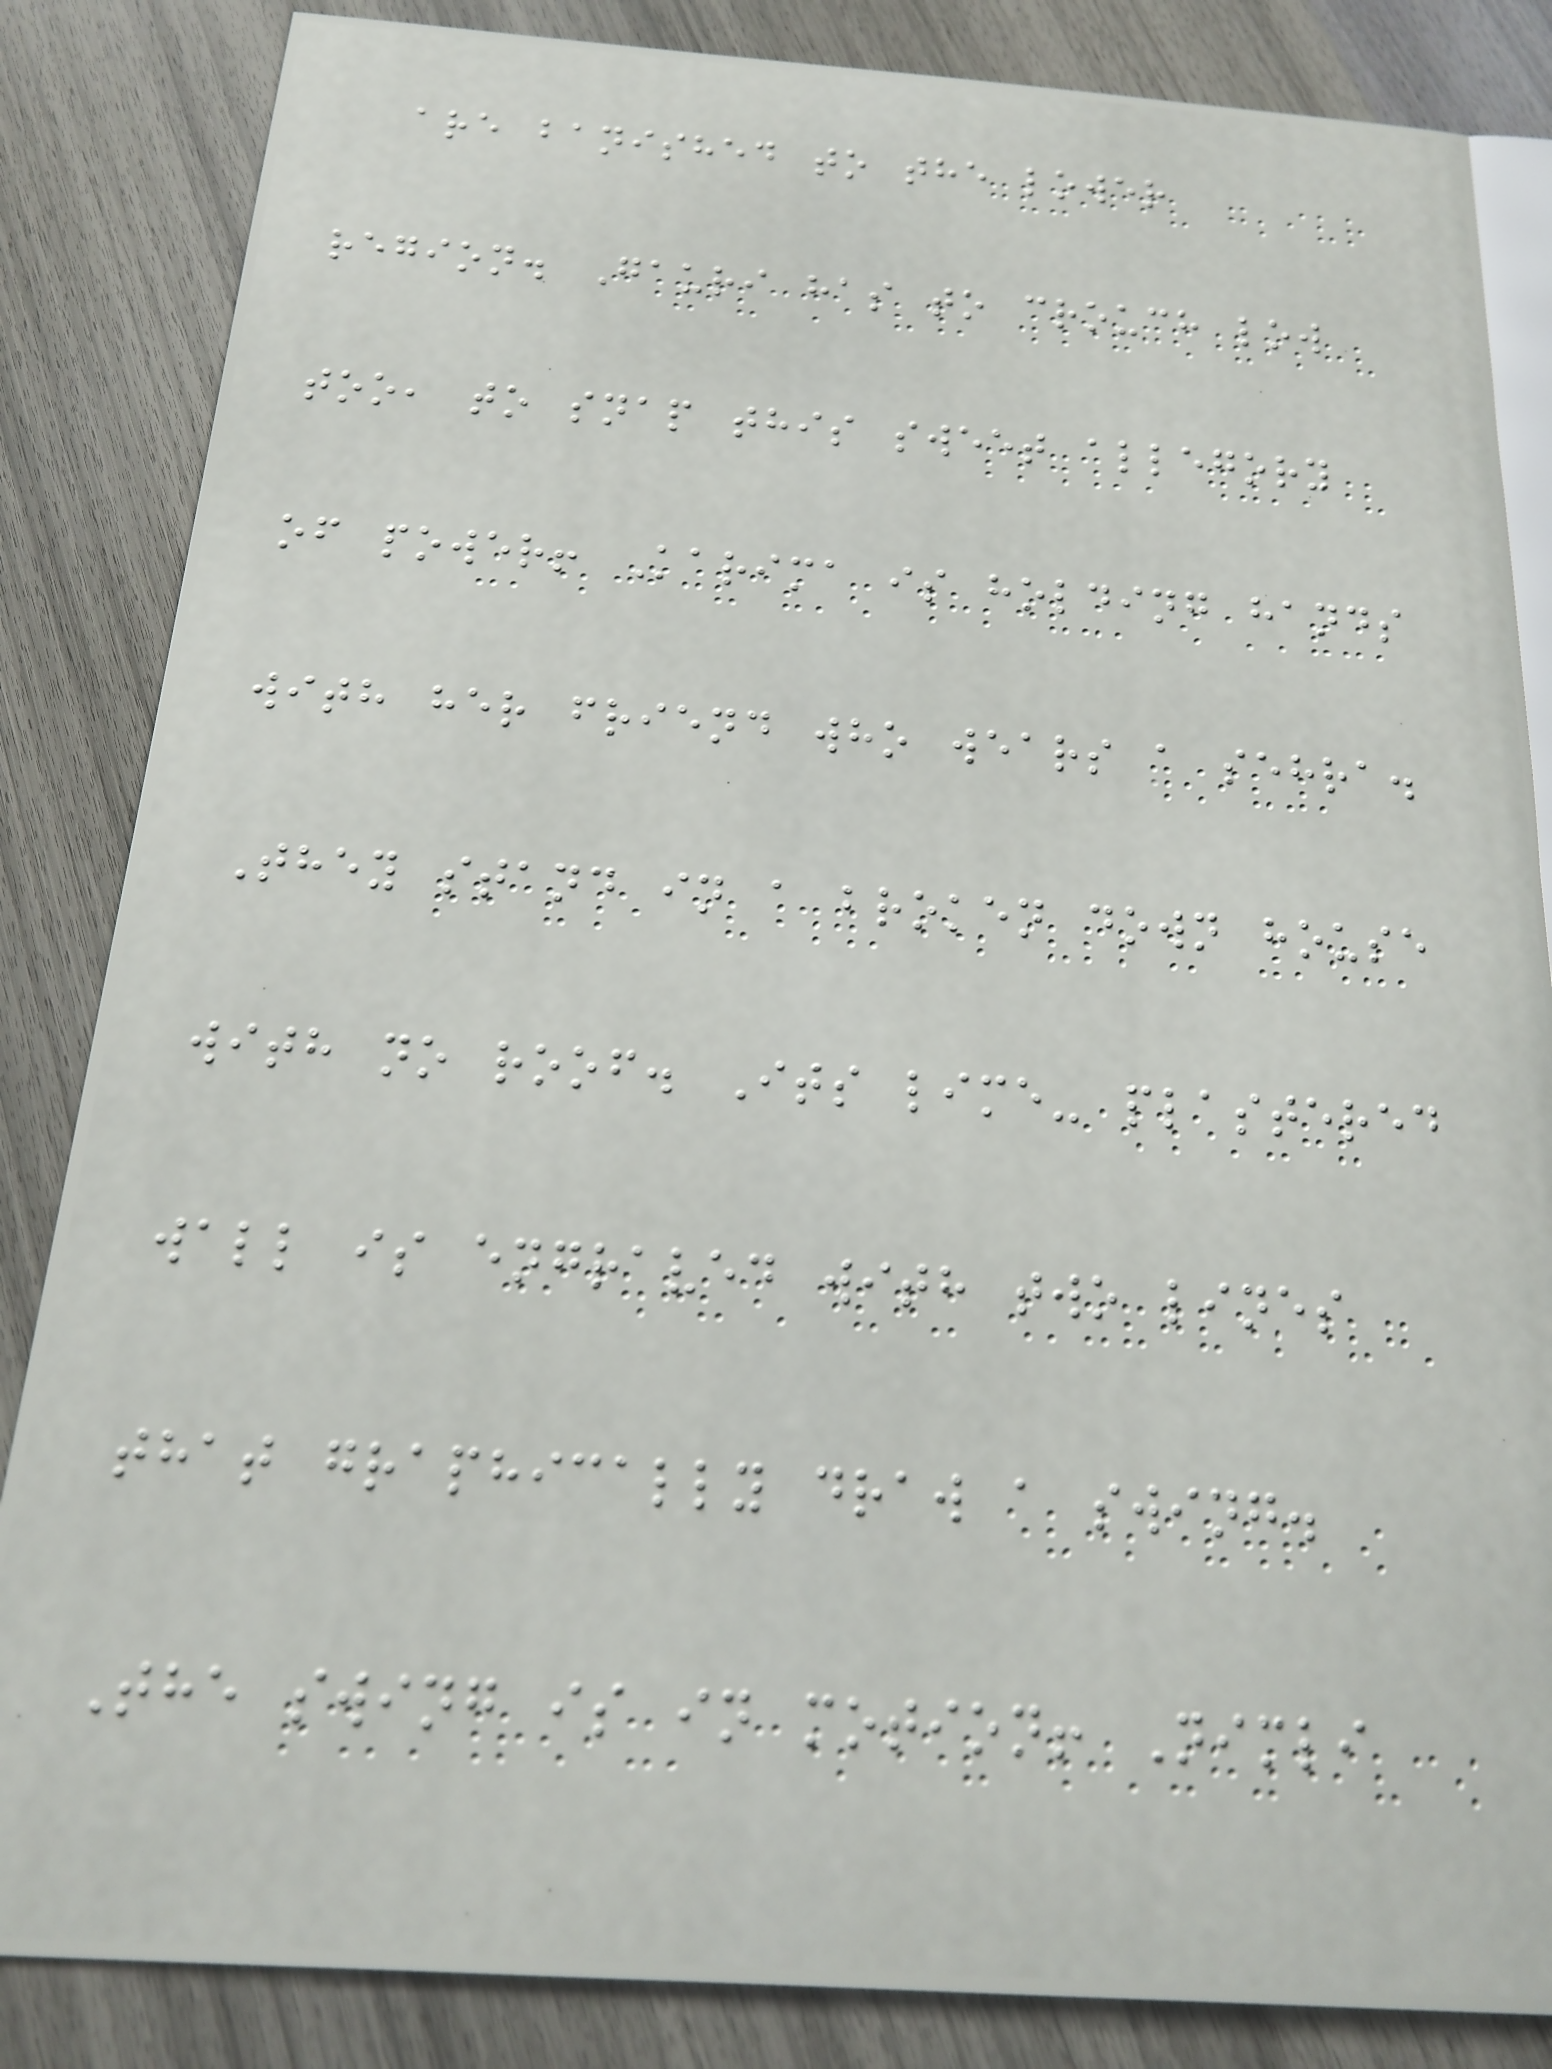are banished to the lower
region. Gauri has to crouch low
too, to snap this sweet allegory
of power! Karima is holding hands
with her friend who wears a sehra.
They stand in a broken down house
with no roof. Its lime- plastered
wall is engraved with two lines
that graphically draw a swing.
The swing is in motion! Nimli
